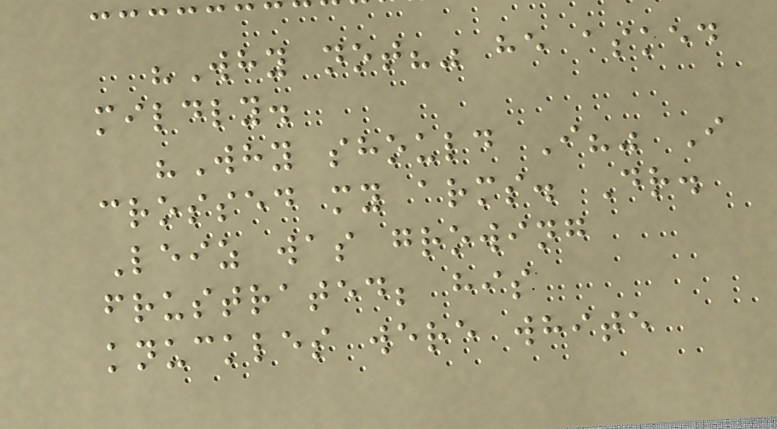"Why not?" he asked
mildly.
"Why should I?" I
crossed my arms. Dr.
Leiz was growing
frustrated; his
knuckles were white
